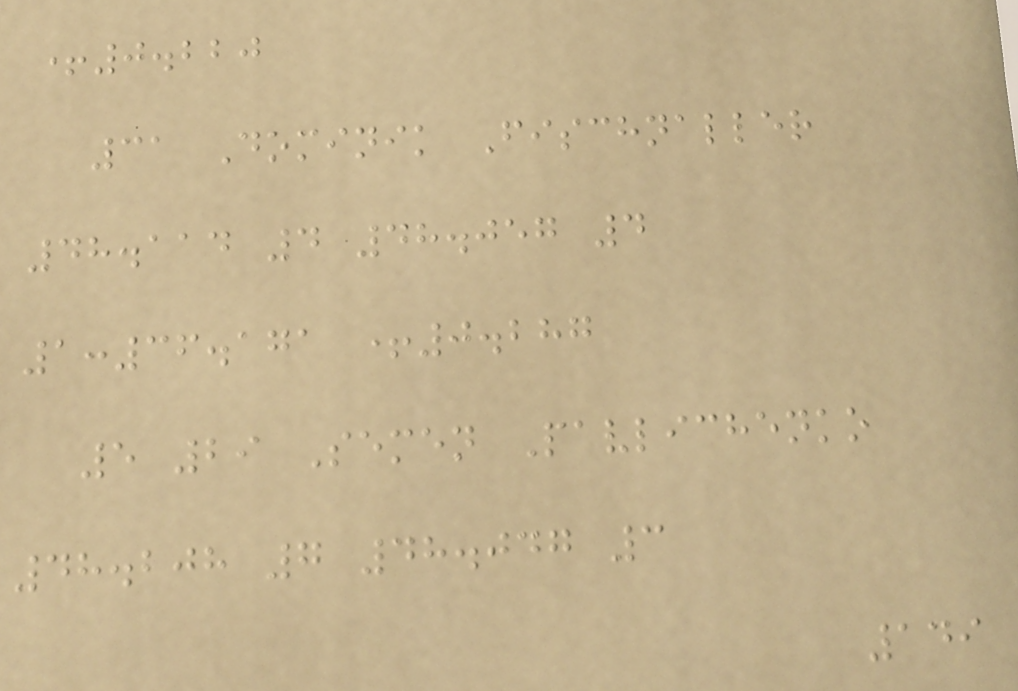+0.220
31 Dominik Fischnaller
48.114 4 48.057 4
1:36.171 +0.287
5 29 Semen Pavlichenko
48.208 7 48.047 3
149
